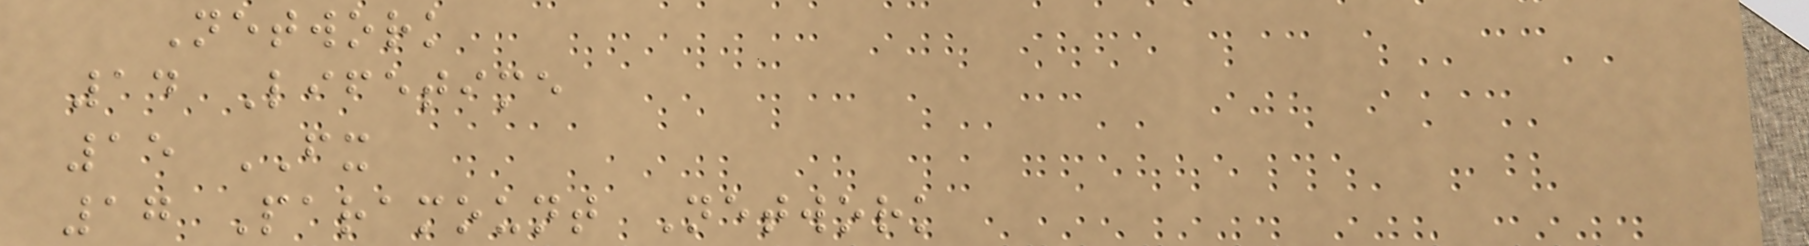Network
14 Lifetime
15 FX
17 Paramount Network
